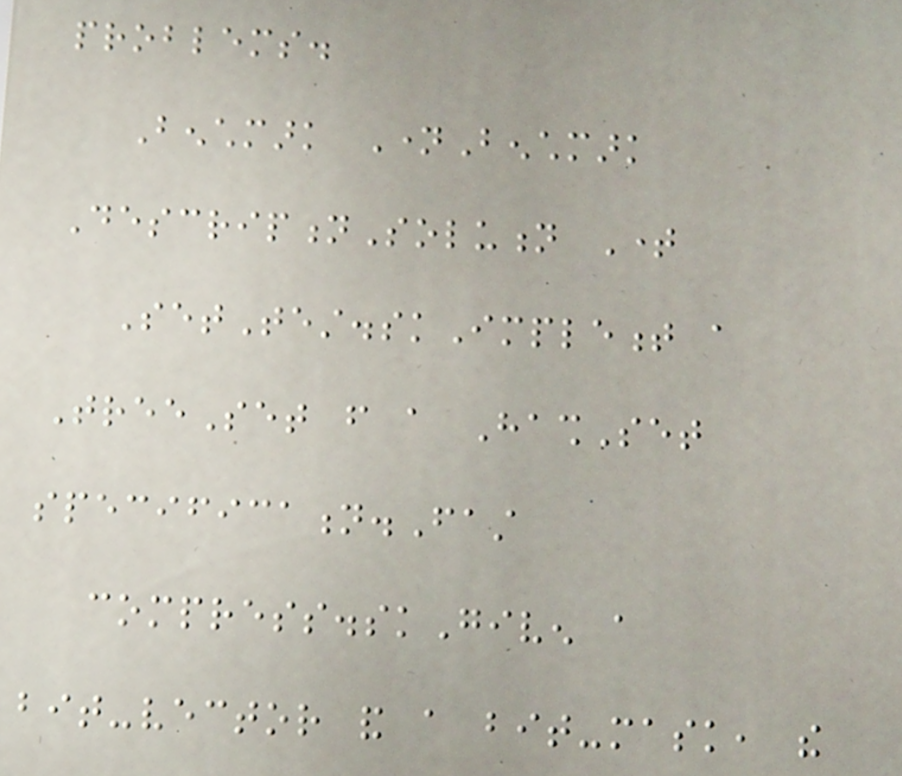problems.
Benchmark NameBenchmark
DescriptionSolution Time
SetTest.skImplement a
TreeSet from a HashSet
specification.Fast
compress.skGiven a
bit-vector and a bit-mask, the
